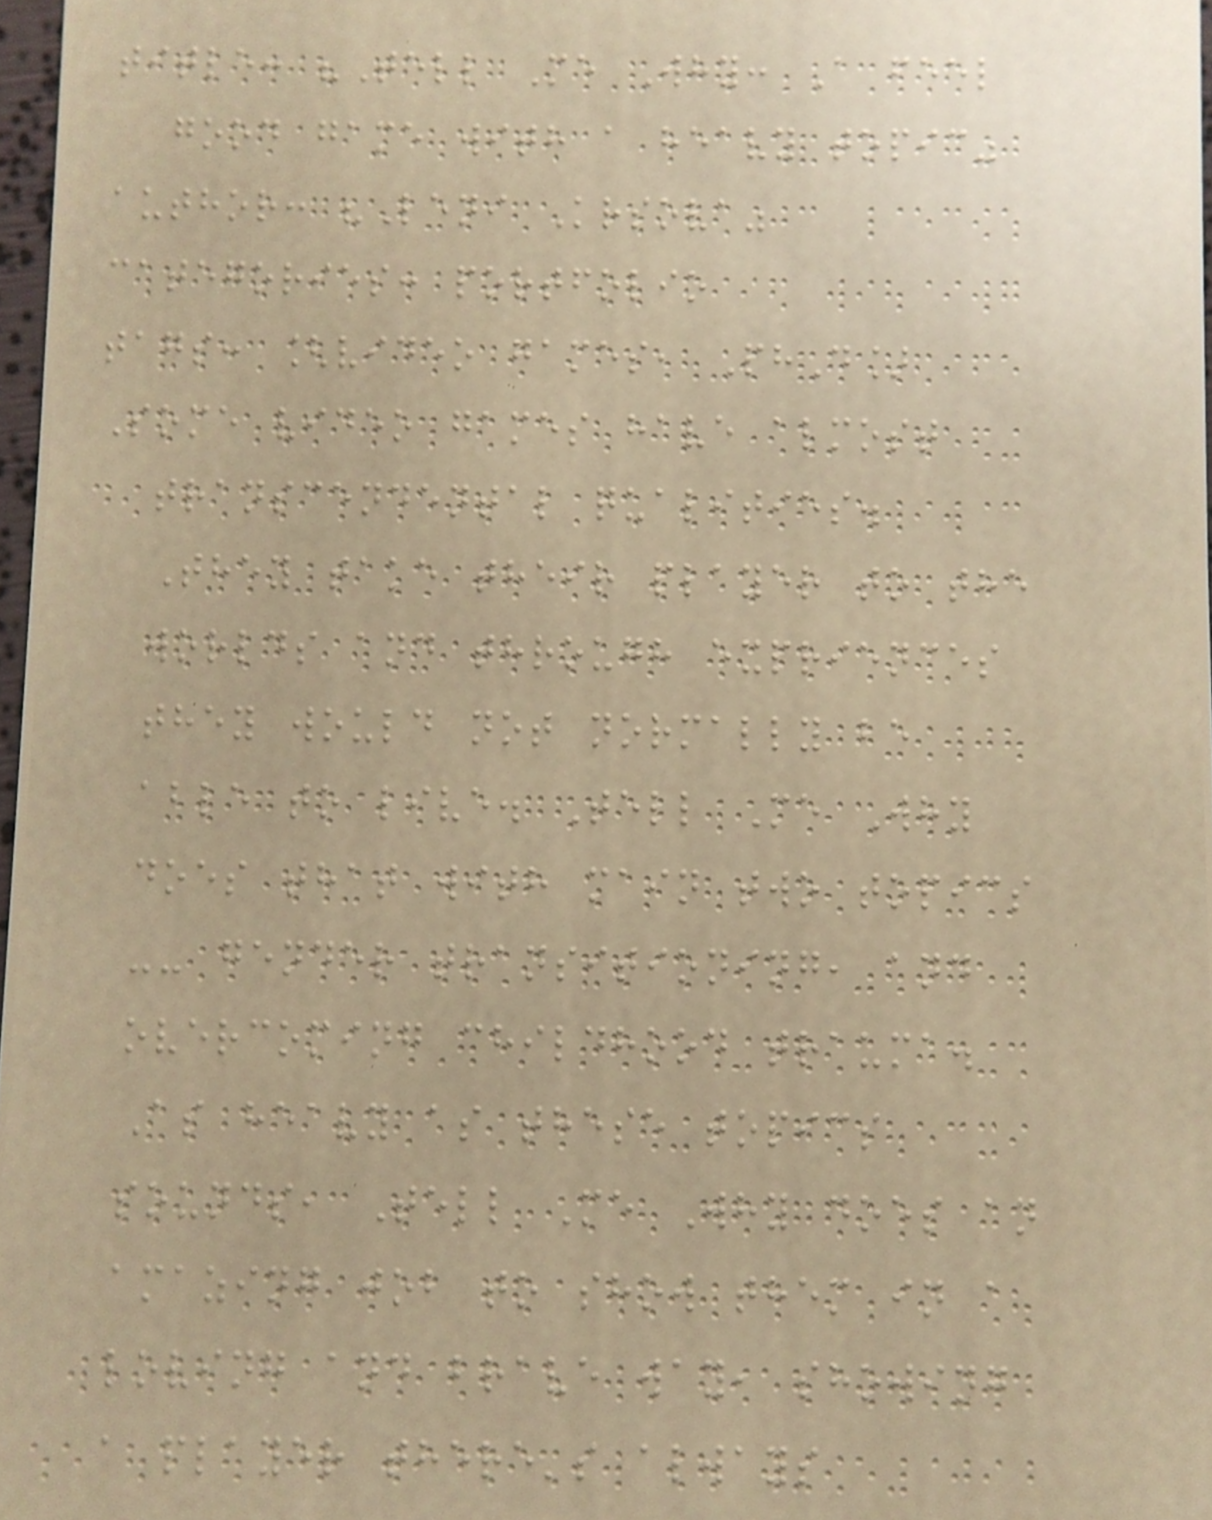title: "Tell Me Why: A feel
good game with a heavy topic"
author: "Leni Krsova"
categories: portfolio
tags: [video games, PhD]
Some video games have almost
transcendental qualities.
They take their player to the
worlds and through expriences
they would not normally be
able to live. Tell Me Why
does that with main two topics
-- gender transitioning, and
overcoming childhood trauma.
As heavy as these topics
sounds, Tell Me Why does an
amazing job to show them in a
loving and brave way, showing
a player there's always
